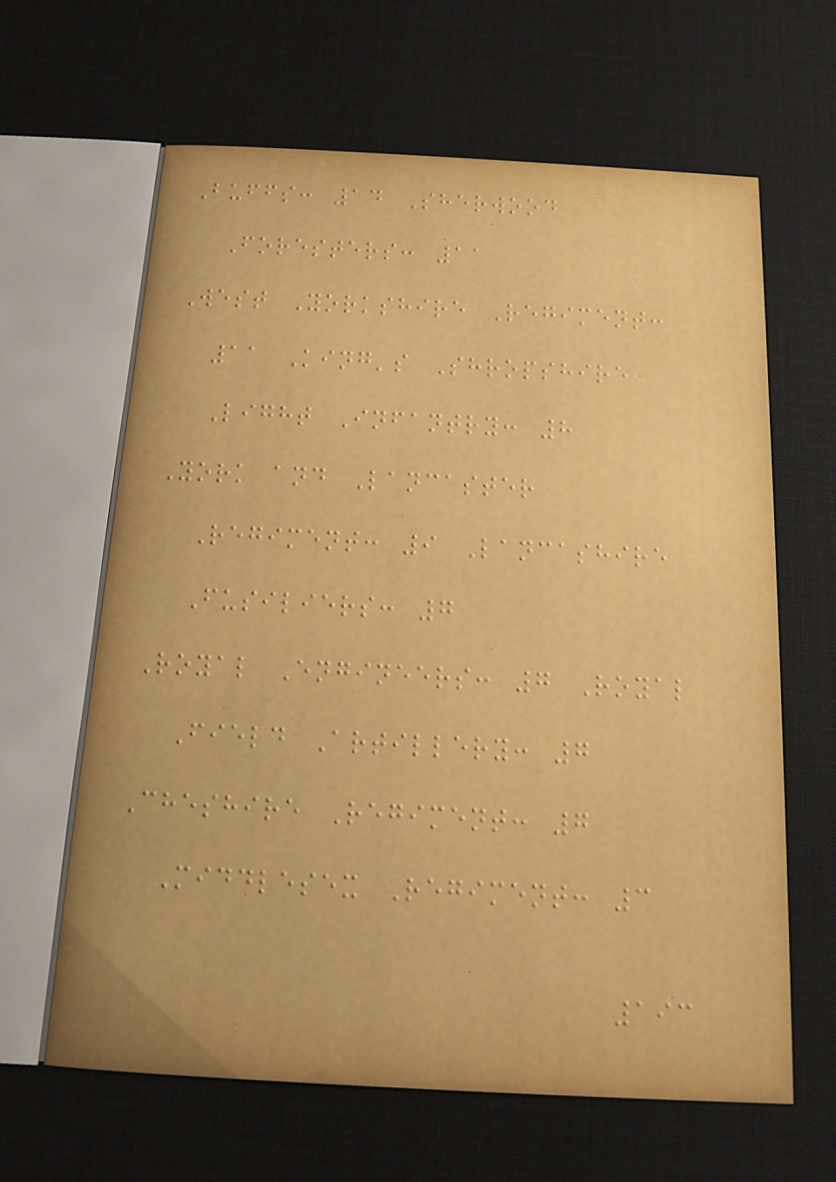Buffs: 14 Sherwood
Foresters: 11
West Yorkshire Regiment:
11 King's Shropshire
Light Infantry: 8
York and Lancaster
Regiment: 9 Lancashire
Fusiliers: 7
Royal Engineers: 7 Royal
Field Artillery: 7
Cheshire Regiment: 7
Middlesex Regiment: 3
193
